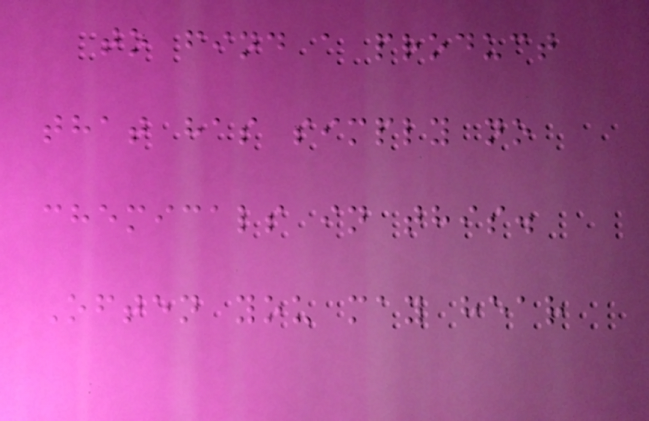to find a product
that has simply no
chemicals in this.
Often you may hear
